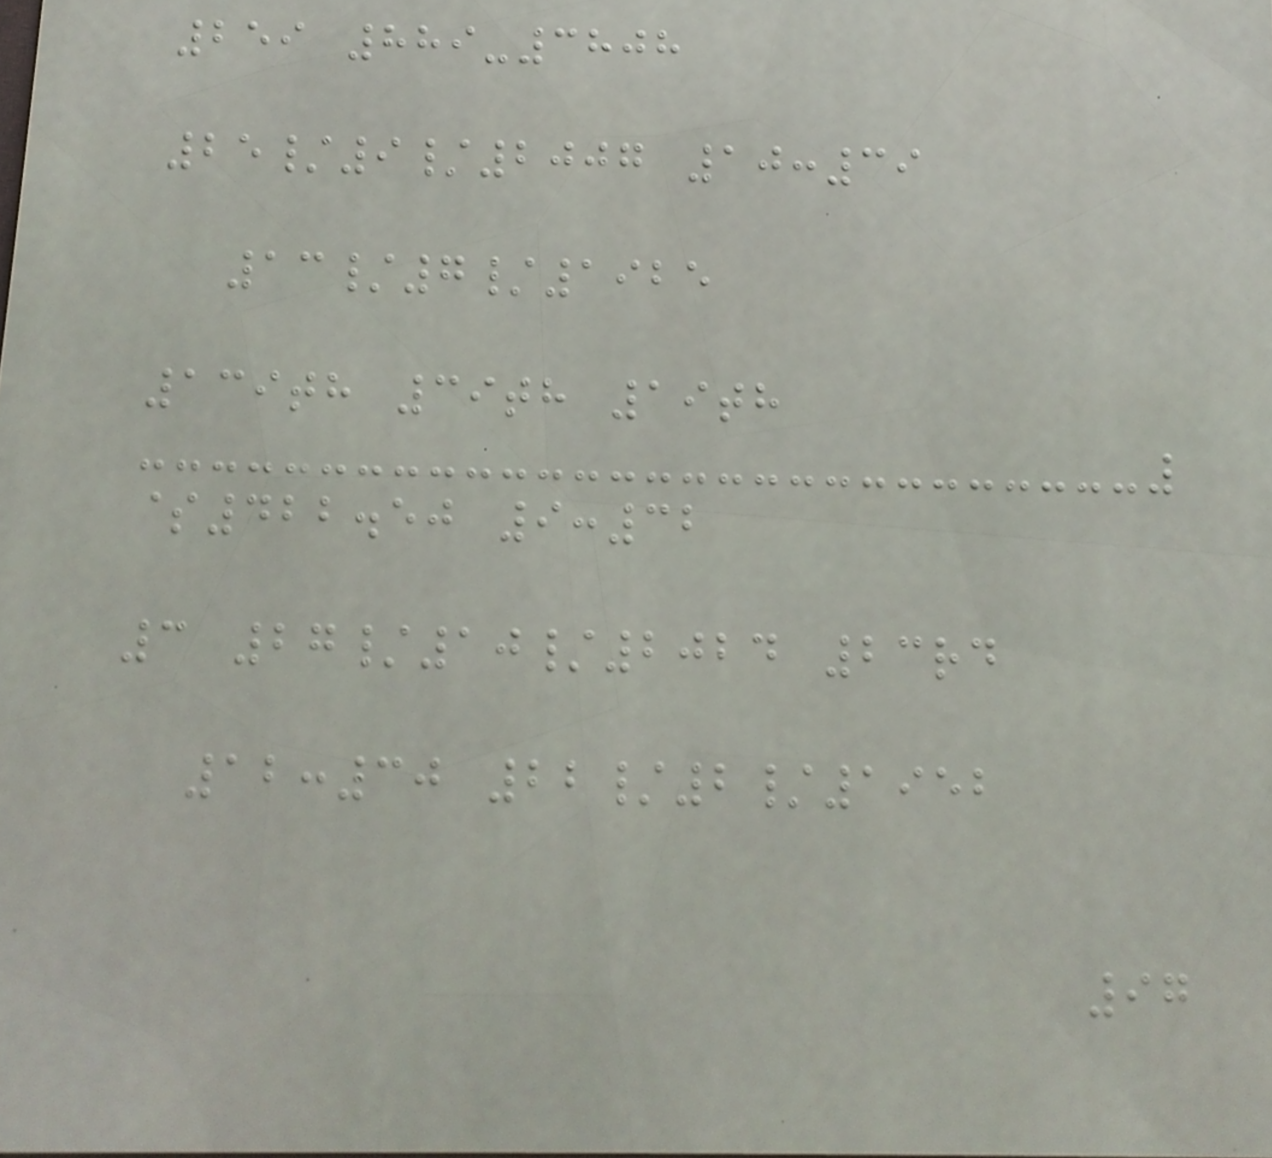259 889-3808
25/9/2007 10:39
13/7/1925
139th 39th 19th
$422.50 9:32
3 27/10/2024 23rd
12:30 22/2/1952
97
